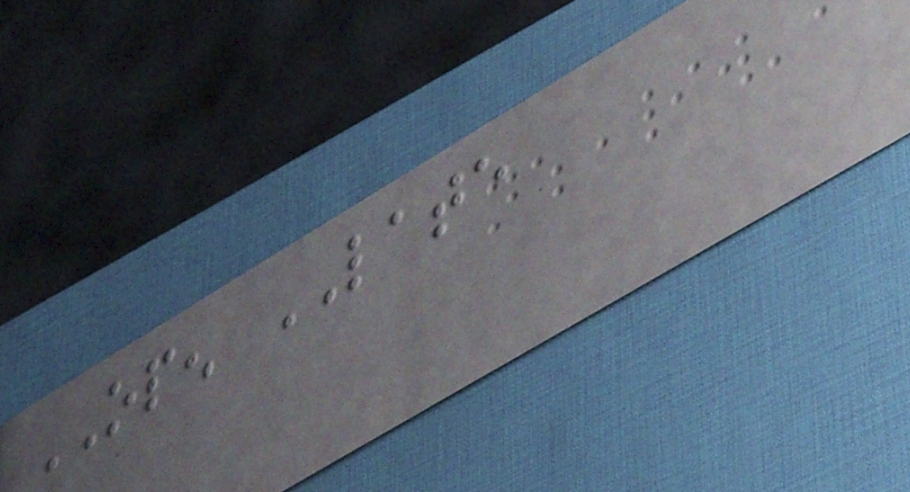OPEN LATE
